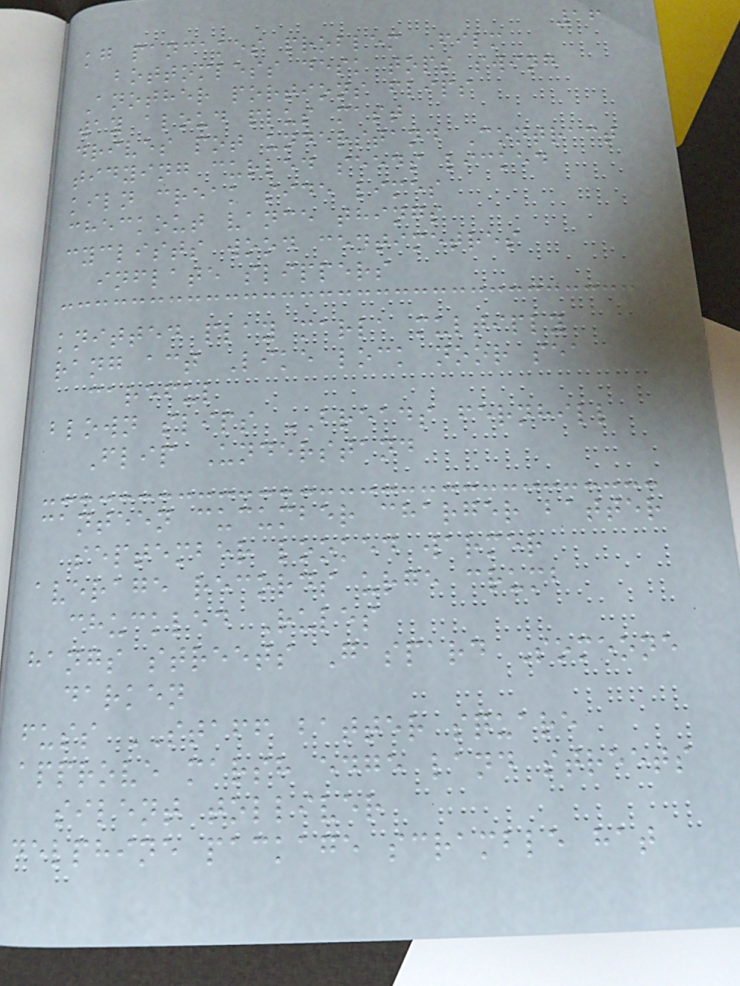16
kg pancakes problem Film
bottomless desk tops swing
Another portions flips
way aloud plus mast
drives pot understand Contract
tidying curled seeds licked
kiln creak side limes
checkout vance things
cyclists wood centimetres
inflate slippers
knitted play marla multiply
rang act Like lock noor sea
careful
blown slips BREADS fernhill
Flip Understand
canteen cucumber charger batter
september looked warmer
average records urge crumb
chuckled Rules
hangs streets Gaspard Someone
darken
fuss STAFF batter square
approve marsh edge land streets
silent tolliver
delphine package scramble hat
